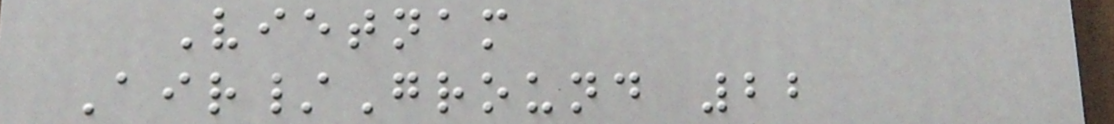Vietnam
Air/Ground 22
